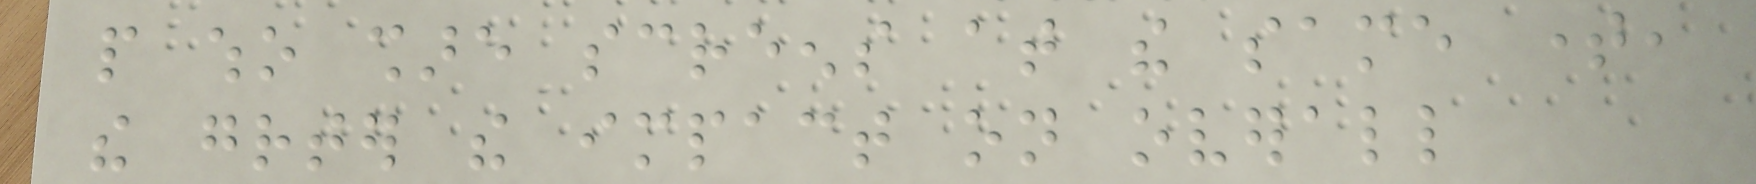people who share screens at the same time,
the greater the impact on overall
